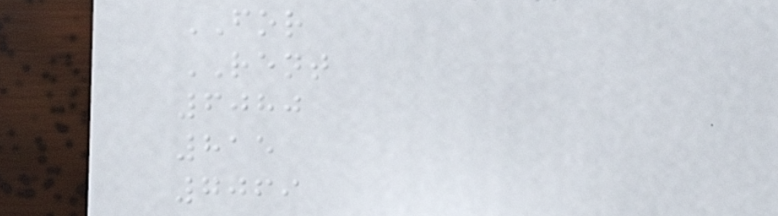FOR
RENT
6080
815
7069
